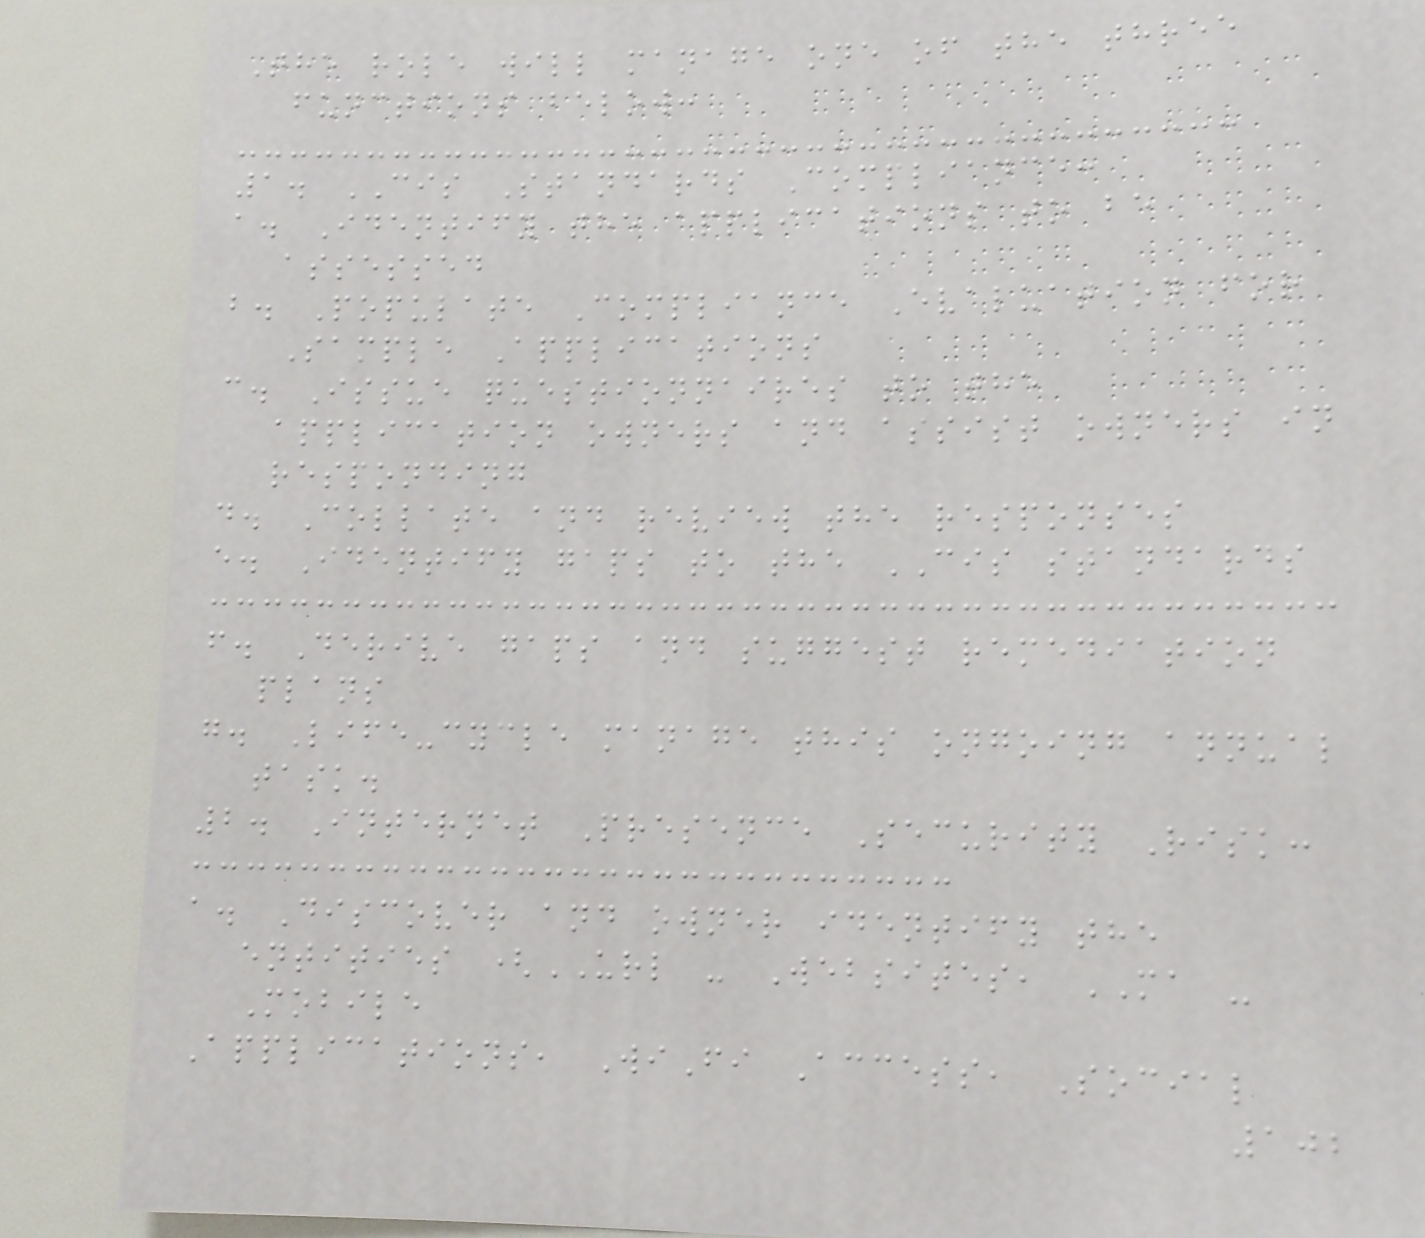The role will manage one of the three
functions below:
1. CIS Standards Compliance:
a. Identify the applications to be
assessed
b. Populate Compliance Evaluation for
Sample Applications
c. Issue questionnaires to the
application owners and assist owners in
responding
d. Collate and review the responses
e. Identify gaps to the CIS standards
f. Derive gaps and suggest remediation
plans
g. Life-cycle manage this ongoing annual
task.
2. Internet Presence Security Risk:
a. Discover and owner identify the
entities (URL - Websites, MA -
Mobile
Applications, WiFi Access, Social
102
